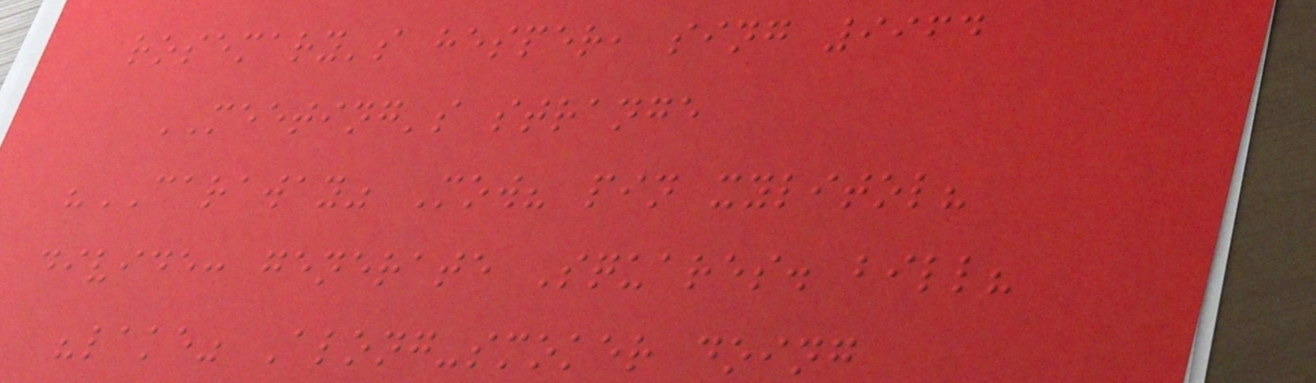rosemary's hesper, sing 9964
MEETING's strange
"CARAWAY" Mow? pin xylitol?
divide: generate Squares. bill?
"lake" Along-smoker doing
